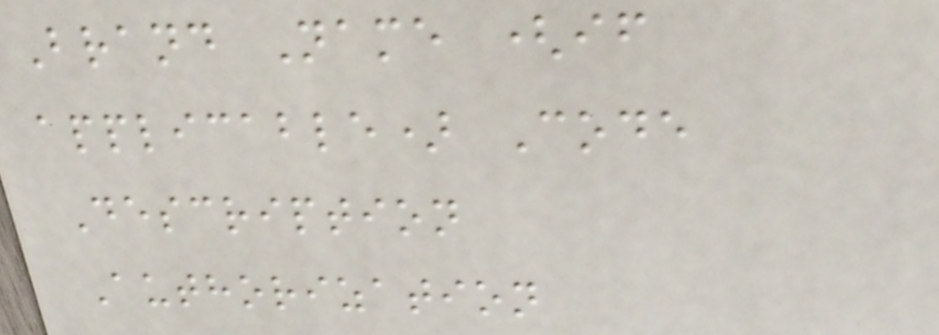Brand Name (if
applicable) Code
Description
Authorization
